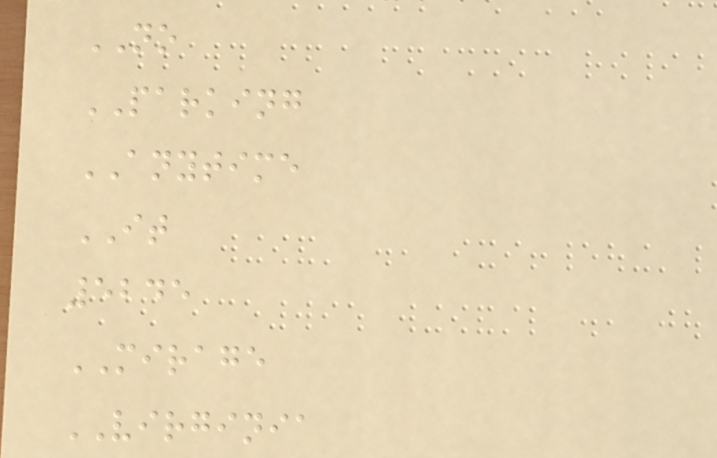NO
PARKING
ANYTIME
IT
5245
MIRAGE
VIRGINIA
